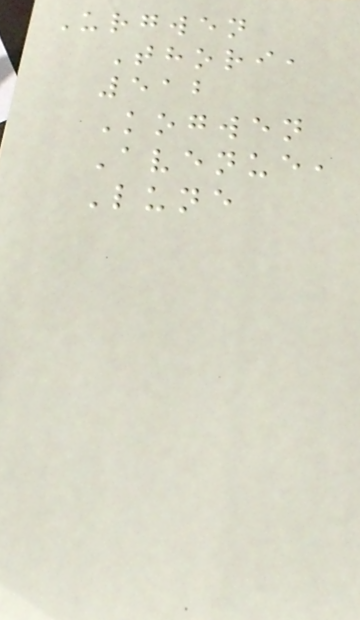Urgwen
Thori,
512
Kogwen
Avenue,
Lune
